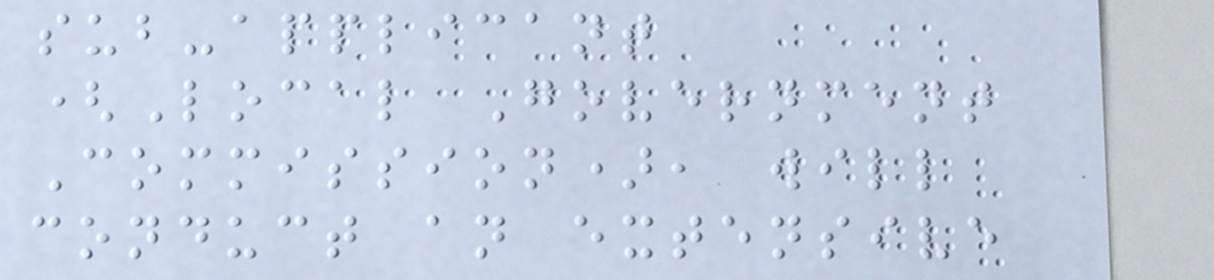sub-applicant
(Local Government
Commission), will
conduct an extensive
